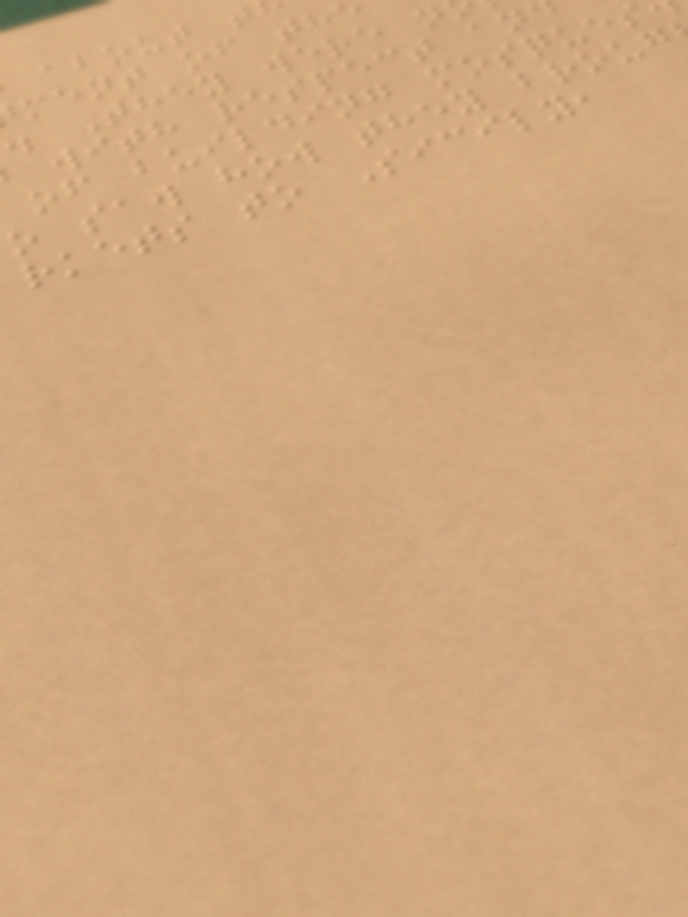about t
ment of th
They were n
with respect an
of building mosques
o saw how they broug
rkets to Sicily,
